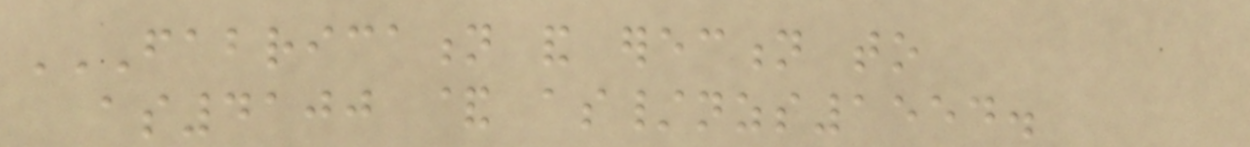FABRICATION AND ERECTION TO
AS4100 & AS/NZS1554.
